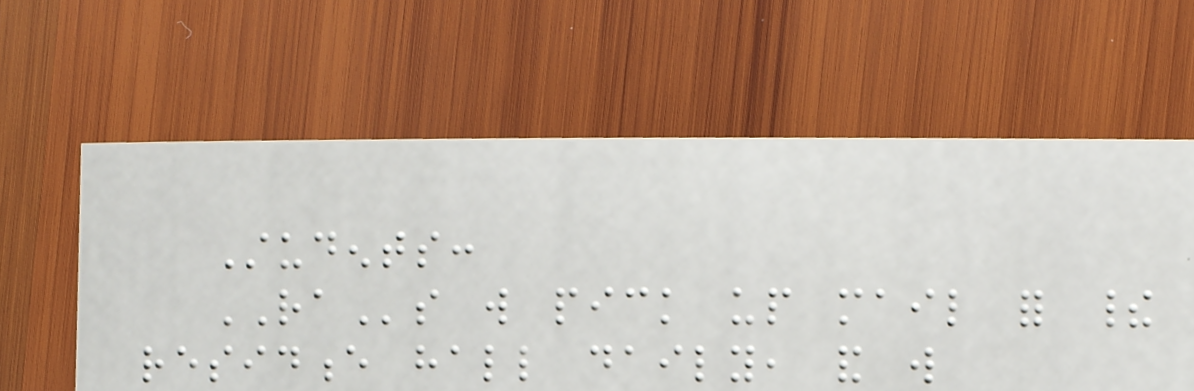Students:
RAs will pick up mail for their
residence hall daily, and will
